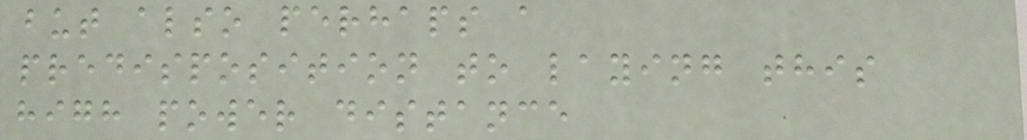but also perhaps a
predisposition to laying this
high power distance
